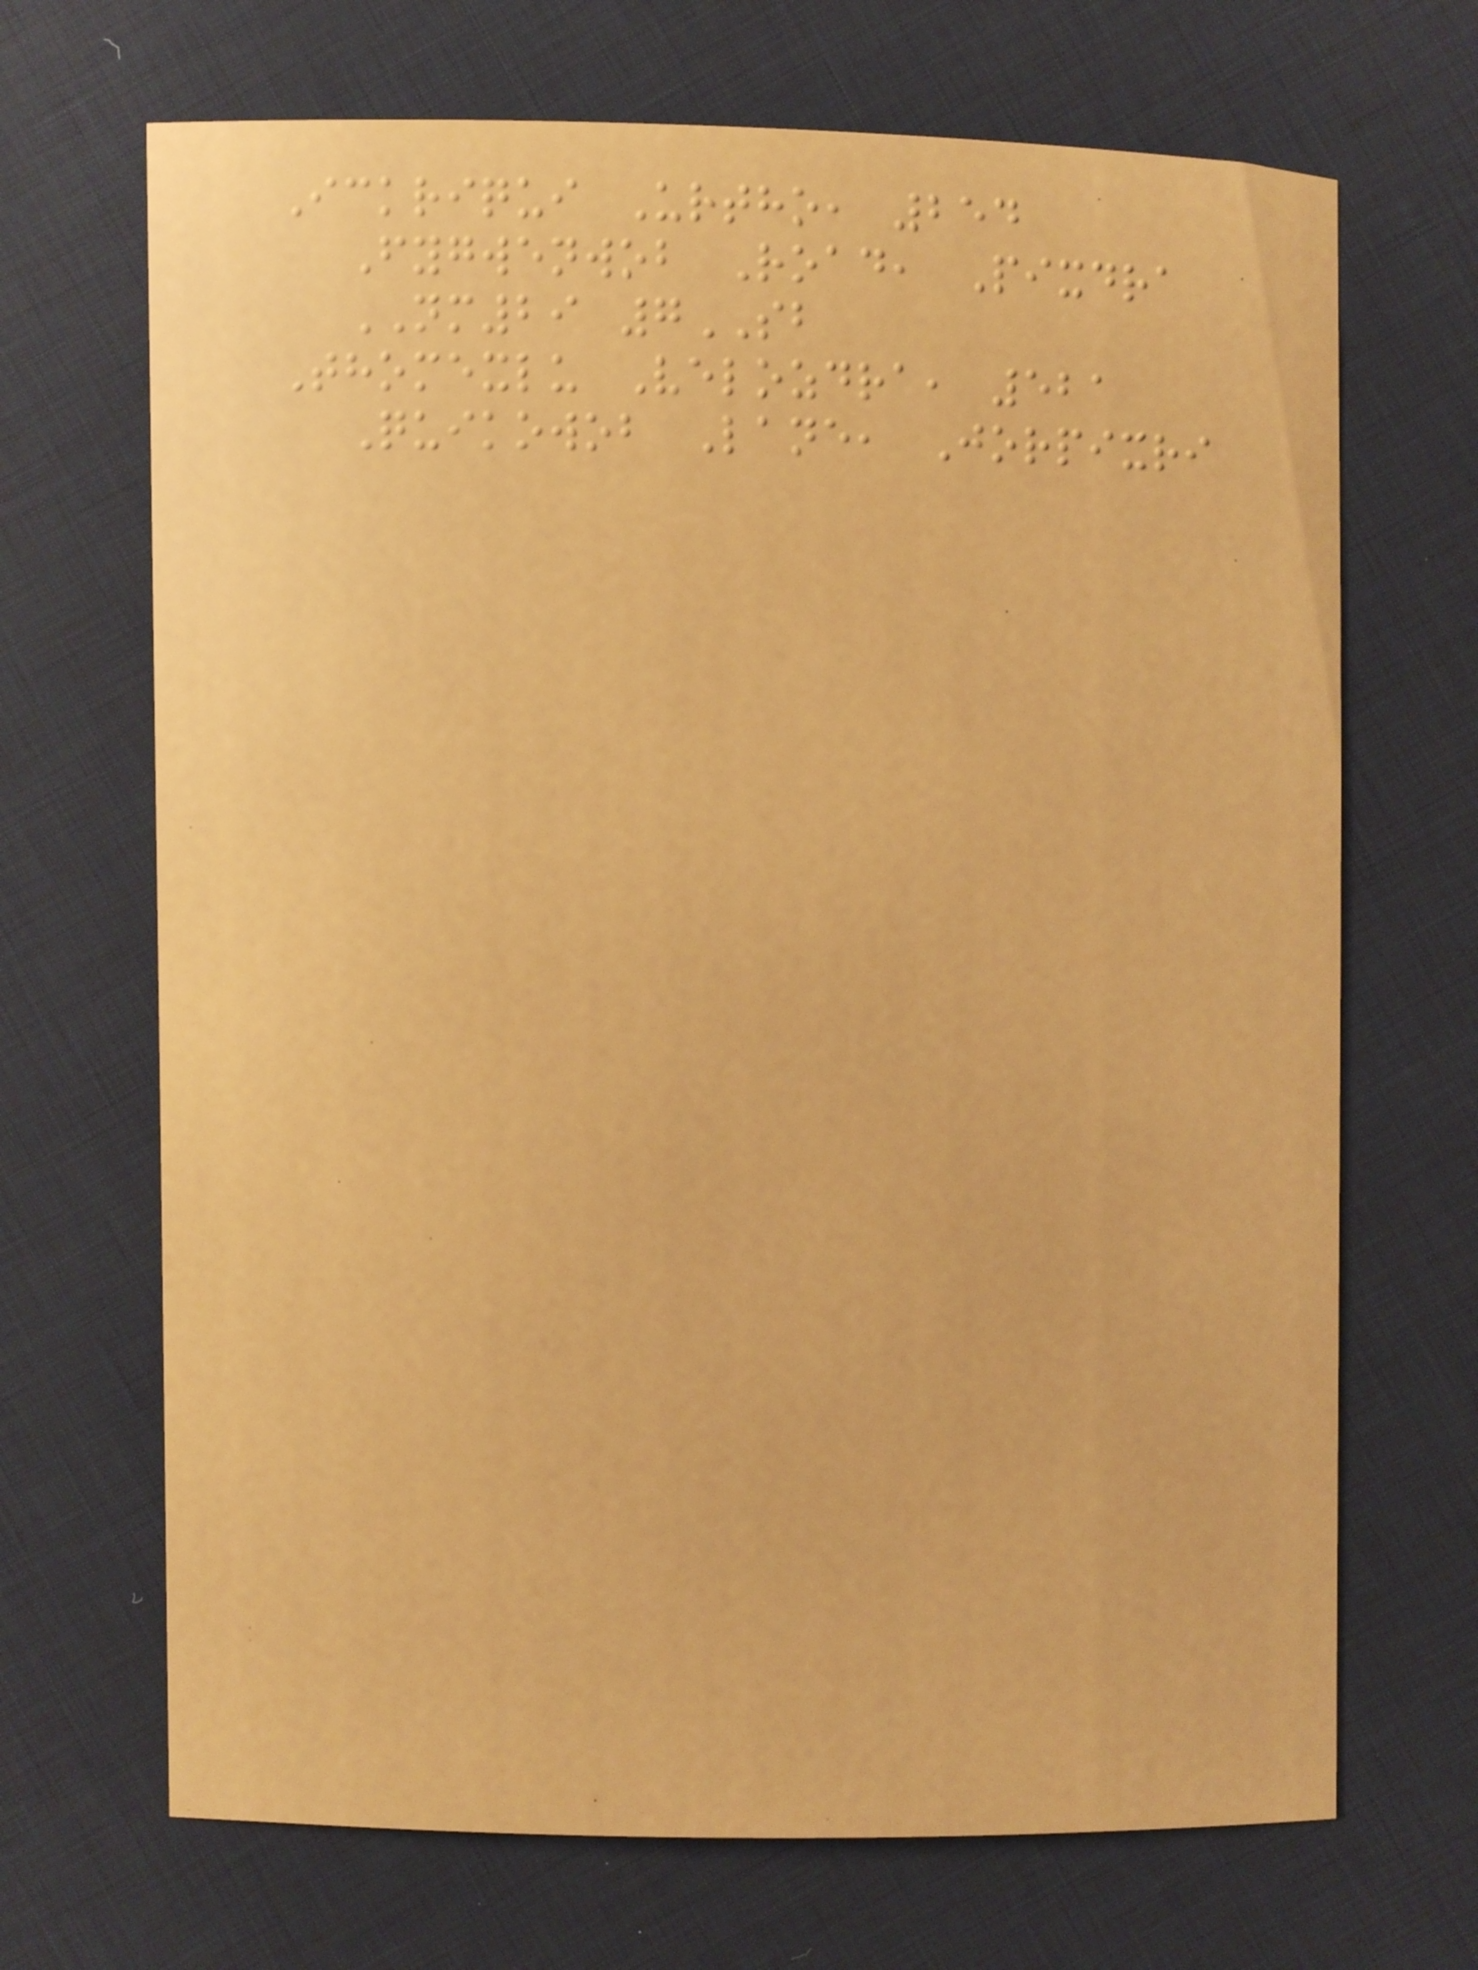Ickriqui Urtho, 254
Fygwenwob Road, Pixdra
NM29 7SB
Thomexlu Velozdra, 521
Quikowob Lane, Jorpixri
